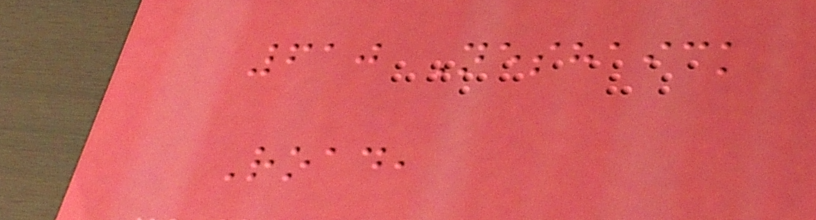610 Neshaick
Road,
